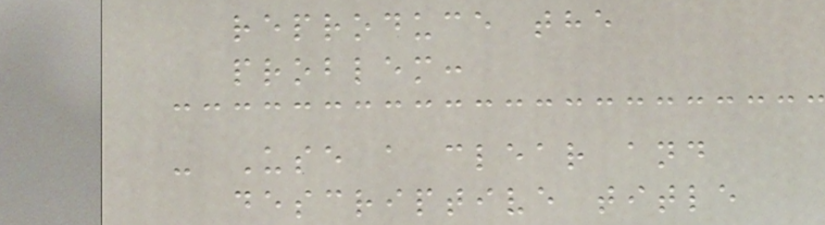reproduce the
problem:
- Use a clear and
descriptive title
